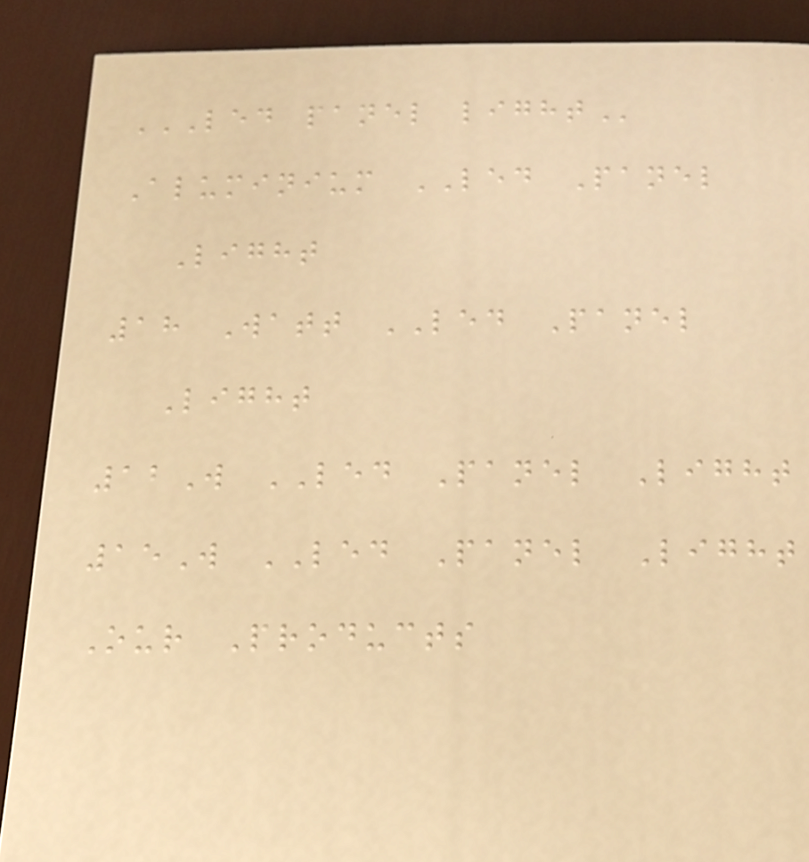LED PANEL LIGHT
Aluminium LED Panel
Light
18 Watt LED Panel
Light
12W LED Panel Light
15W LED Panel Light
Our Products
